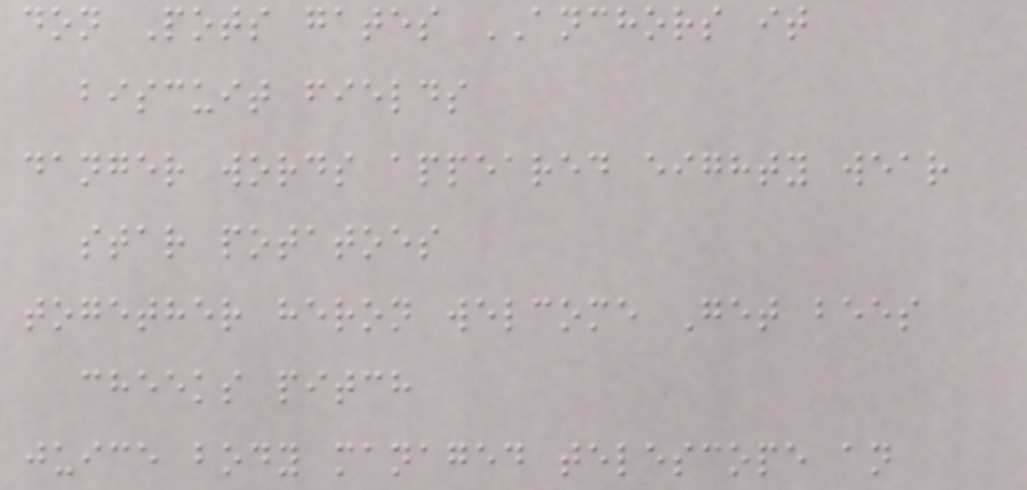don Pots gates ANCHORS it
biscuit fields
danger words appeared eighty wear
star potatoes
together heron welcome Get bees
cheeks pitch
juice body managed telescope an
